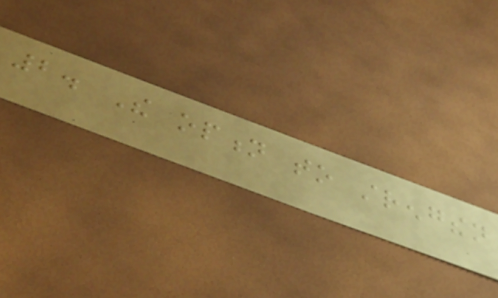2. The option to strengthen
